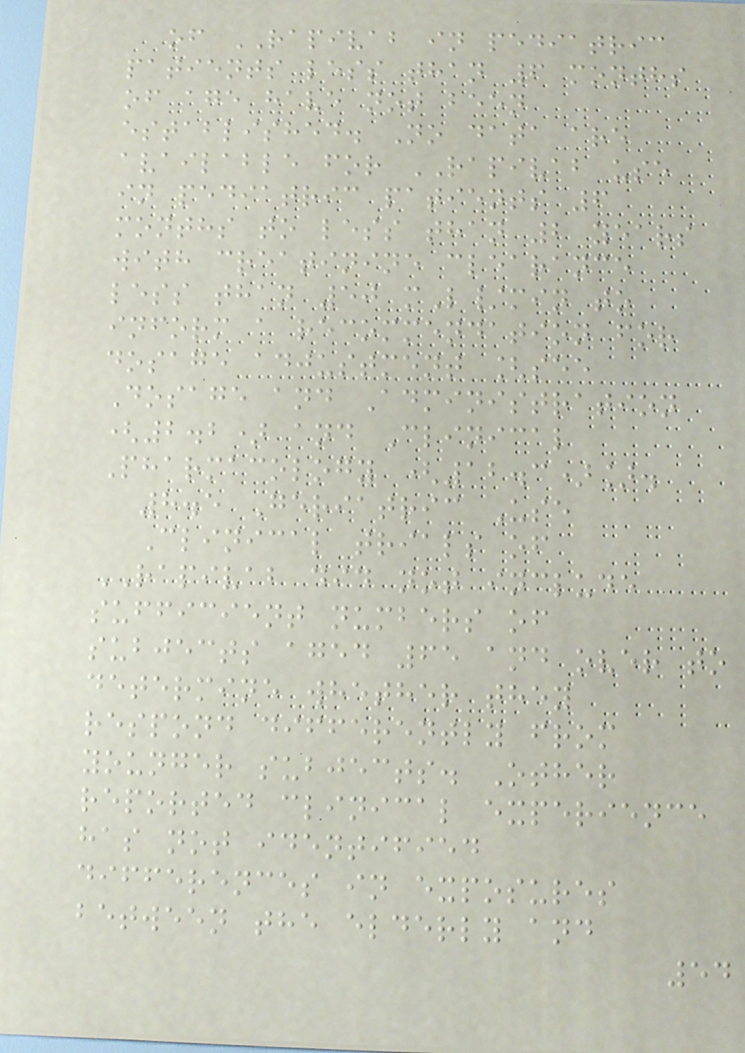of RAPIVAB in pediatric
patients less than 6 months
of age have not been
established. No data are
available for RAPIVAB use
in pediatric patients 6
months to less than 2 years
with creatinine clearance
less than 50 mL/min to
inform a recommendation for
dosage adjustment [see
Dosage and Administration
(2.2) and Clinical
Pharmacology (12.3)].
8.5 Geriatric Use
Clinical trials of
RAPIVAB did not include
sufficient numbers of
subjects aged 65 and over to
determine whether they
respond differently from
younger subjects. Other
reported clinical experience
has not identified
differences in exposures
between the elderly and
54
